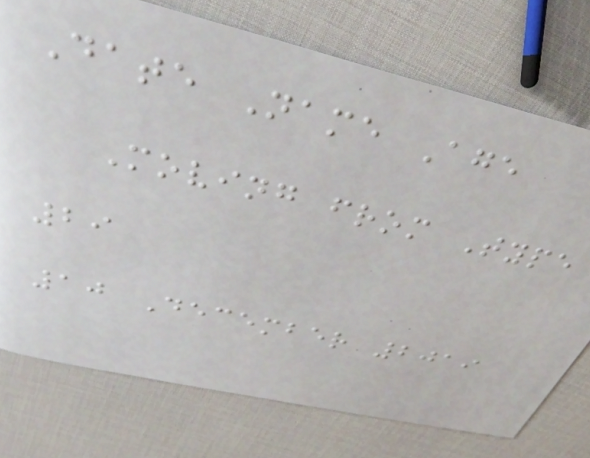Date Name Age
Moving from Type
29
10 December 2019
